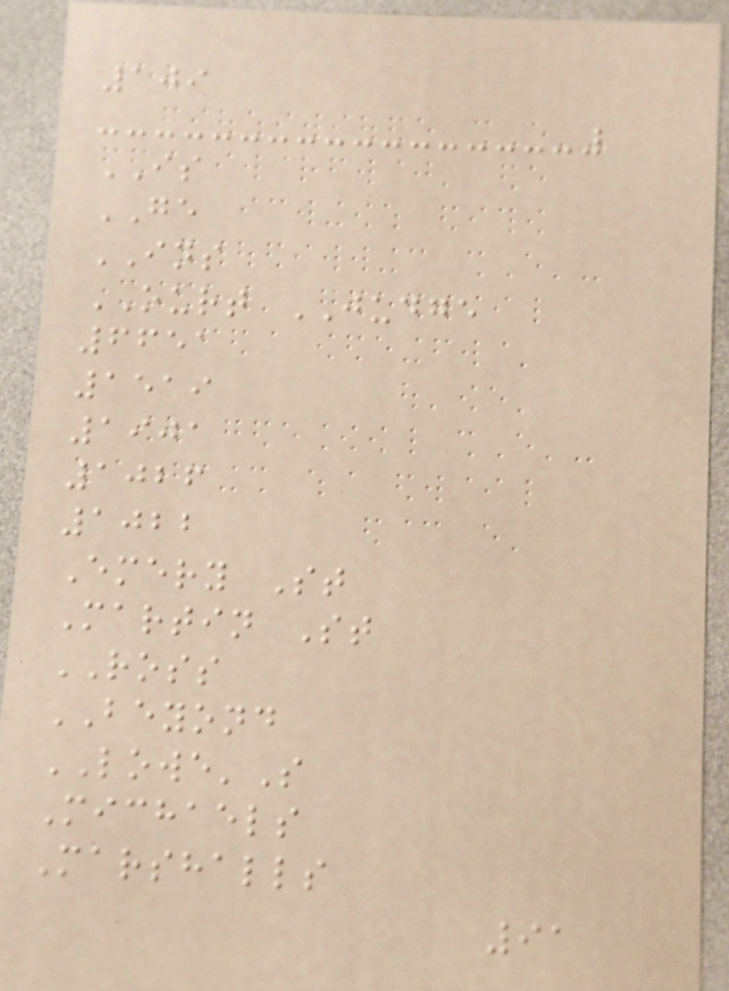109
IS
GE
INS
OURT JUDGE
6651
1519
1901
1026
1022
Emery St
Martin St
ROSS
BEYOND
LOWE'S
Michaels
Marshalls
91
